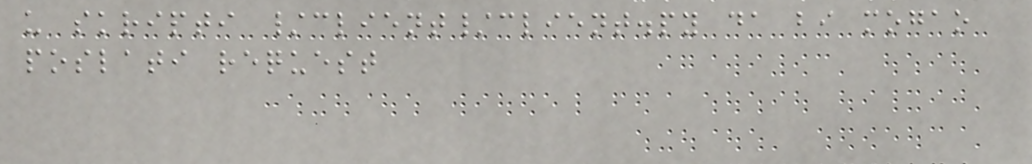u skripti /client/client.py da bi mogao
poslati request
